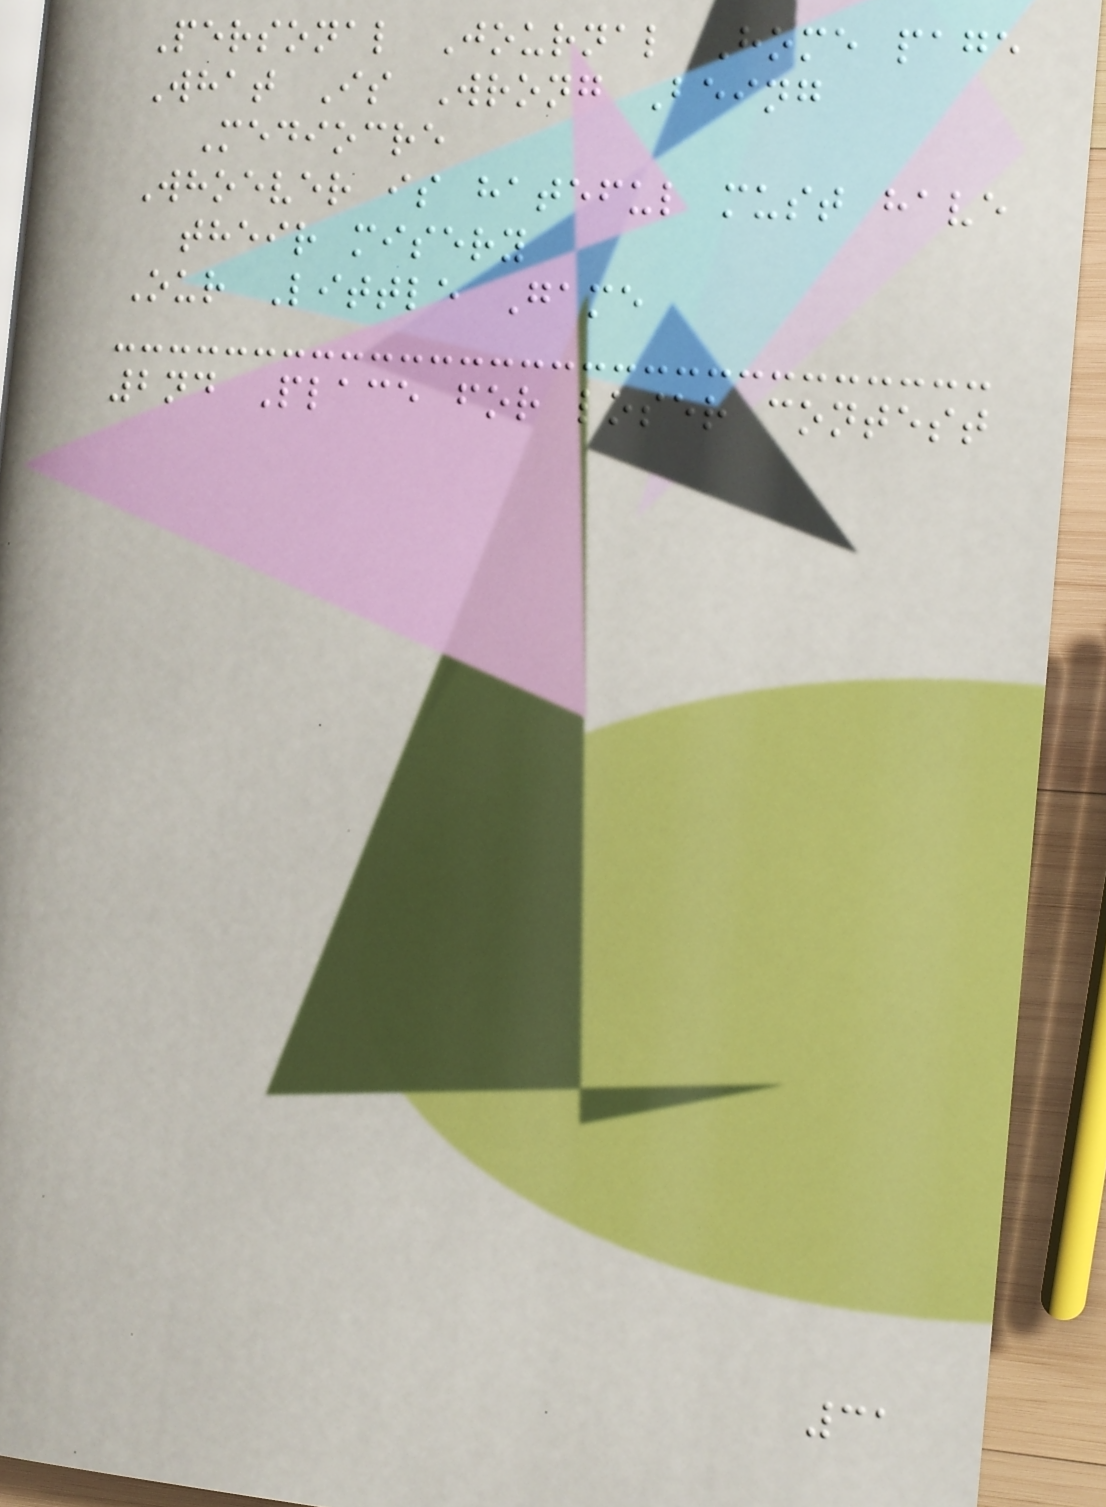Personal Journal Home page
What Is Wrong Being
Mediocre
Whoever is hateful must have
their misery
Our Little Game
2nd Place for loser contest
31
